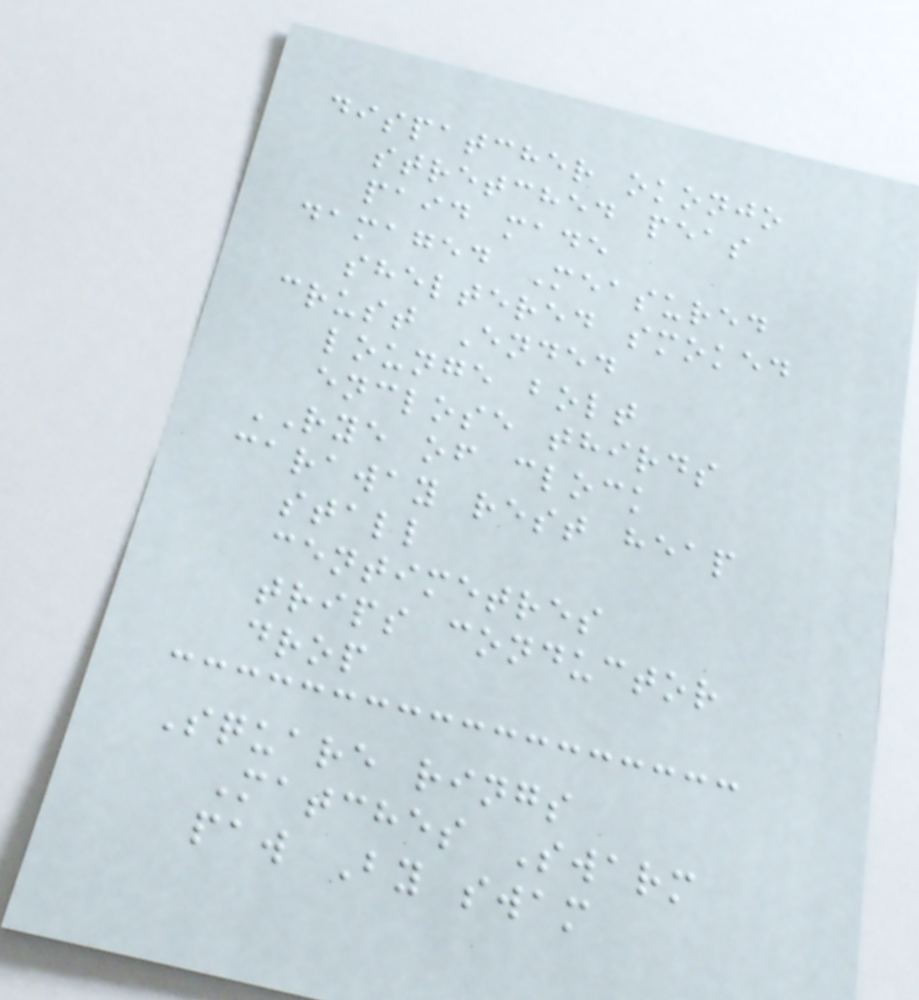dispatcher okonjo
stretched peas
paid made
damaged Measured
sheltered smoked
crust Ended
lounge bolt
enclose thirds
RYE of clock
caraway rest heap
stall
centimetres
trips conductor
drop
Square rings
Matches Swarm
paw By swam
